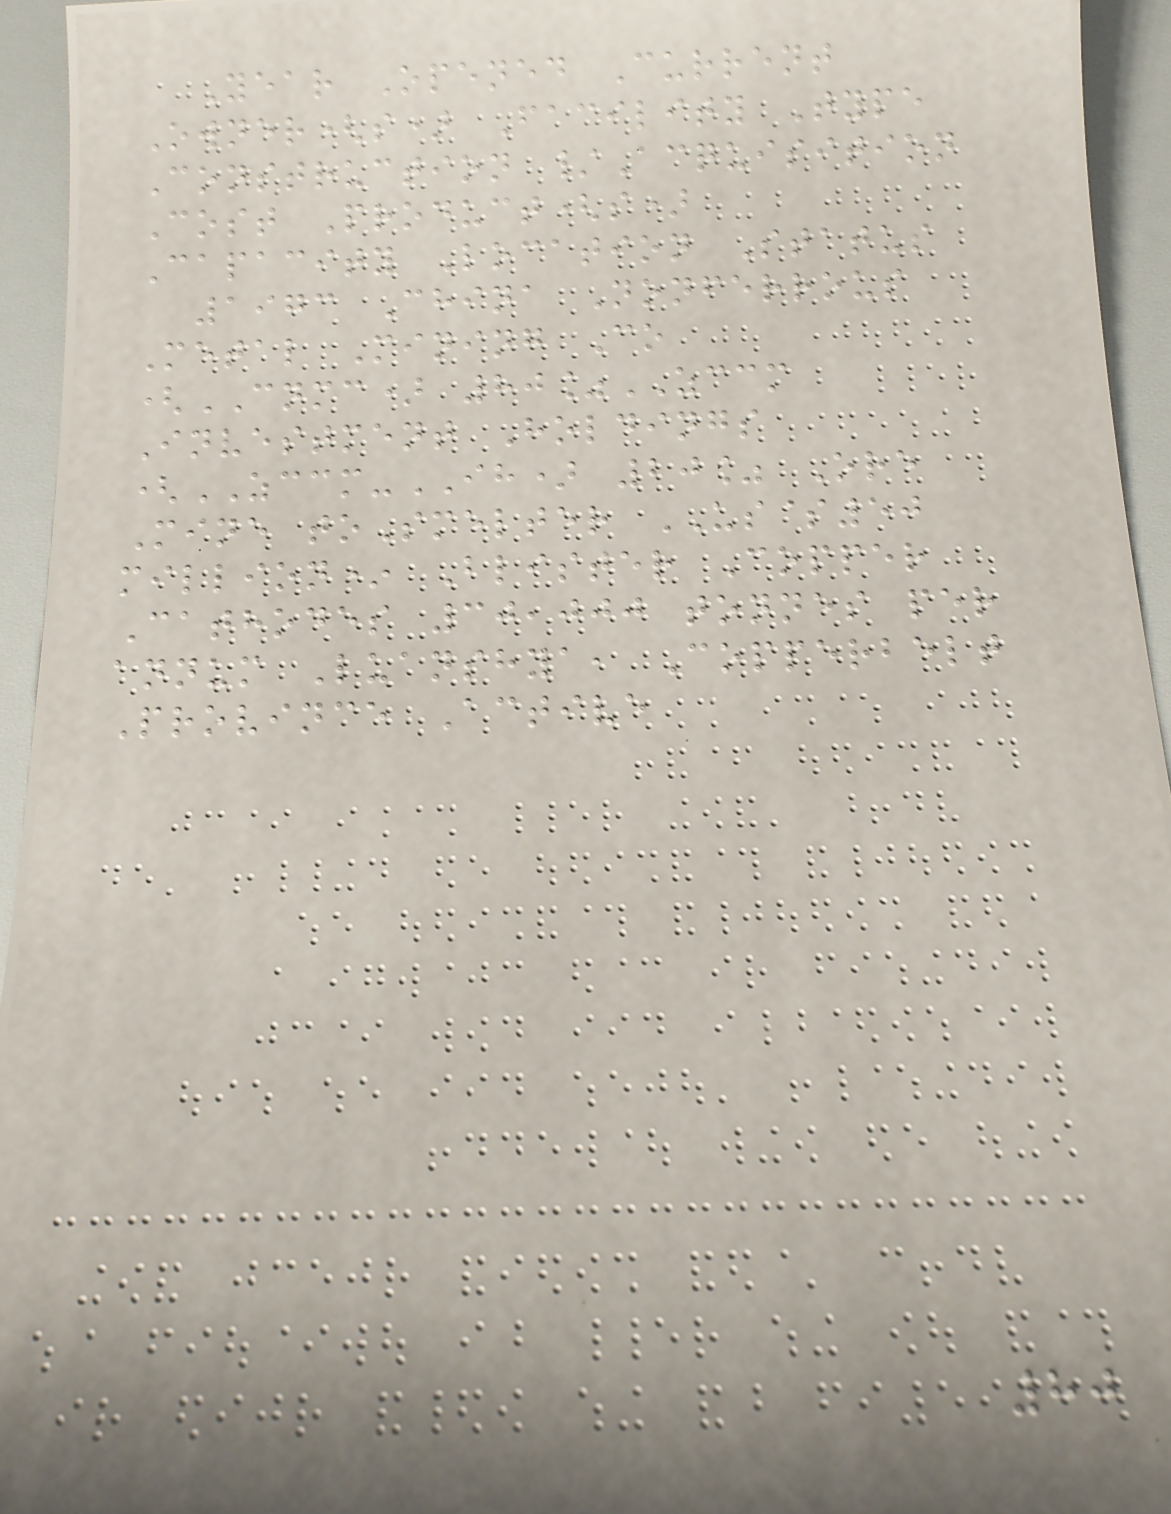Year Opened Current
Owner(s) Facility Type
Construction /Acquisition
Cost Product(s)
Capacity Location Status
1973 China Nonferrous
Metal Mining Co
(CNMC) 80%ZCCM
Investment Holdings
(ZCCM-IH) 20% Ore
Mine toSmelter US$50
million* Blister Copper
Cathodes 30,000 tonnes per
annum Luanshya, Copperbelt
Province Active
80
